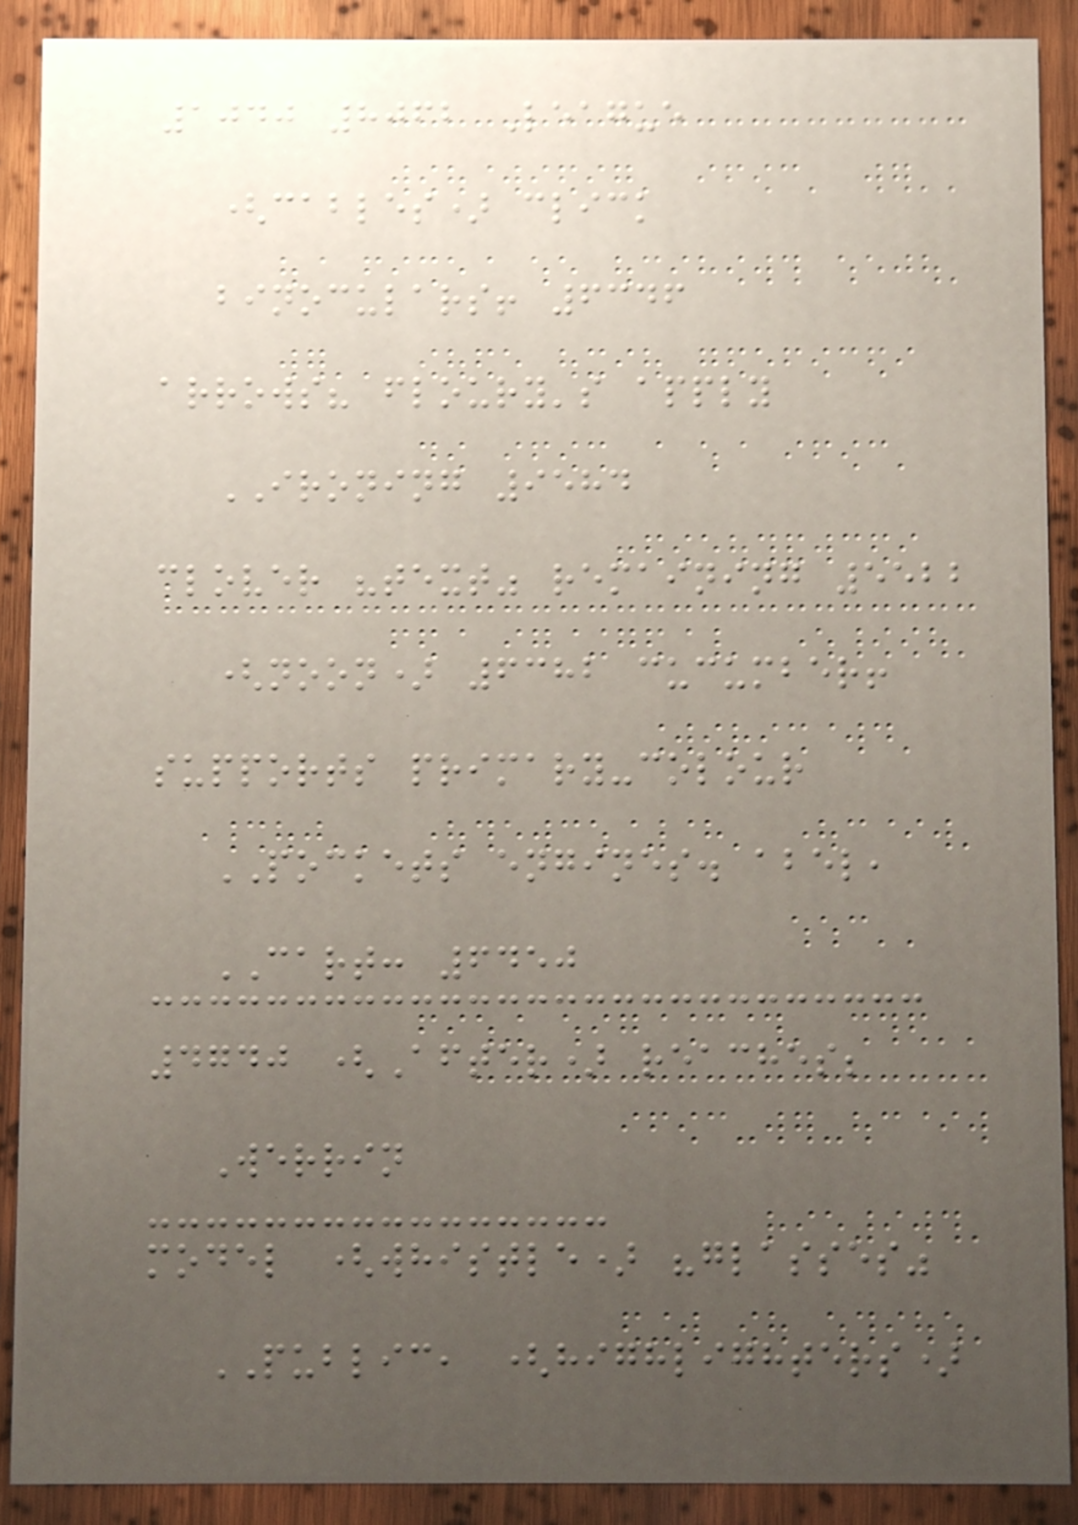1040 8062 League
(cables) click
binoculars! 6346
arrows? floury's apply
IRONING 9584
clover "text" remaining 5522
(noon) 6382 cucumber!
supports primary-colour
POCKETS engines. abel,
CART: 6450
4740 (After) reaches;
Werrin
model (whistle) "glasses"
PUBLIC, (highlighters)
